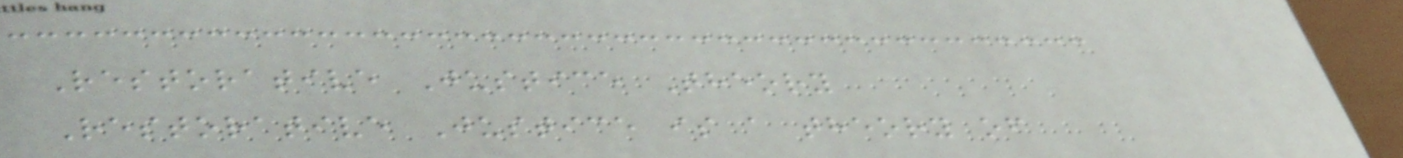Restorative Justice Theory
Restorative Justice is a theory of
